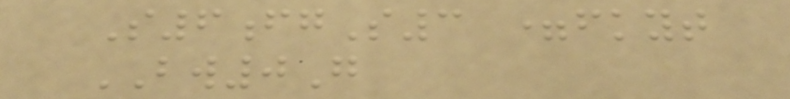S6fgS3 =fkyt
BW0G
